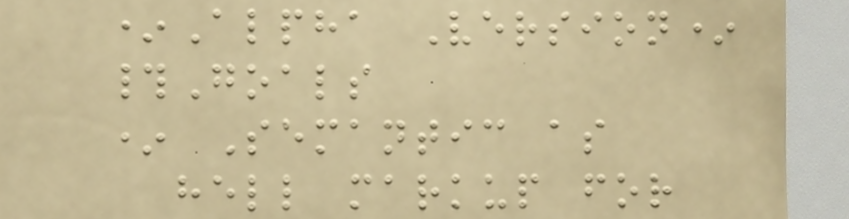*Alpha Version*
#Goals
* Semantic as
hell markup for
